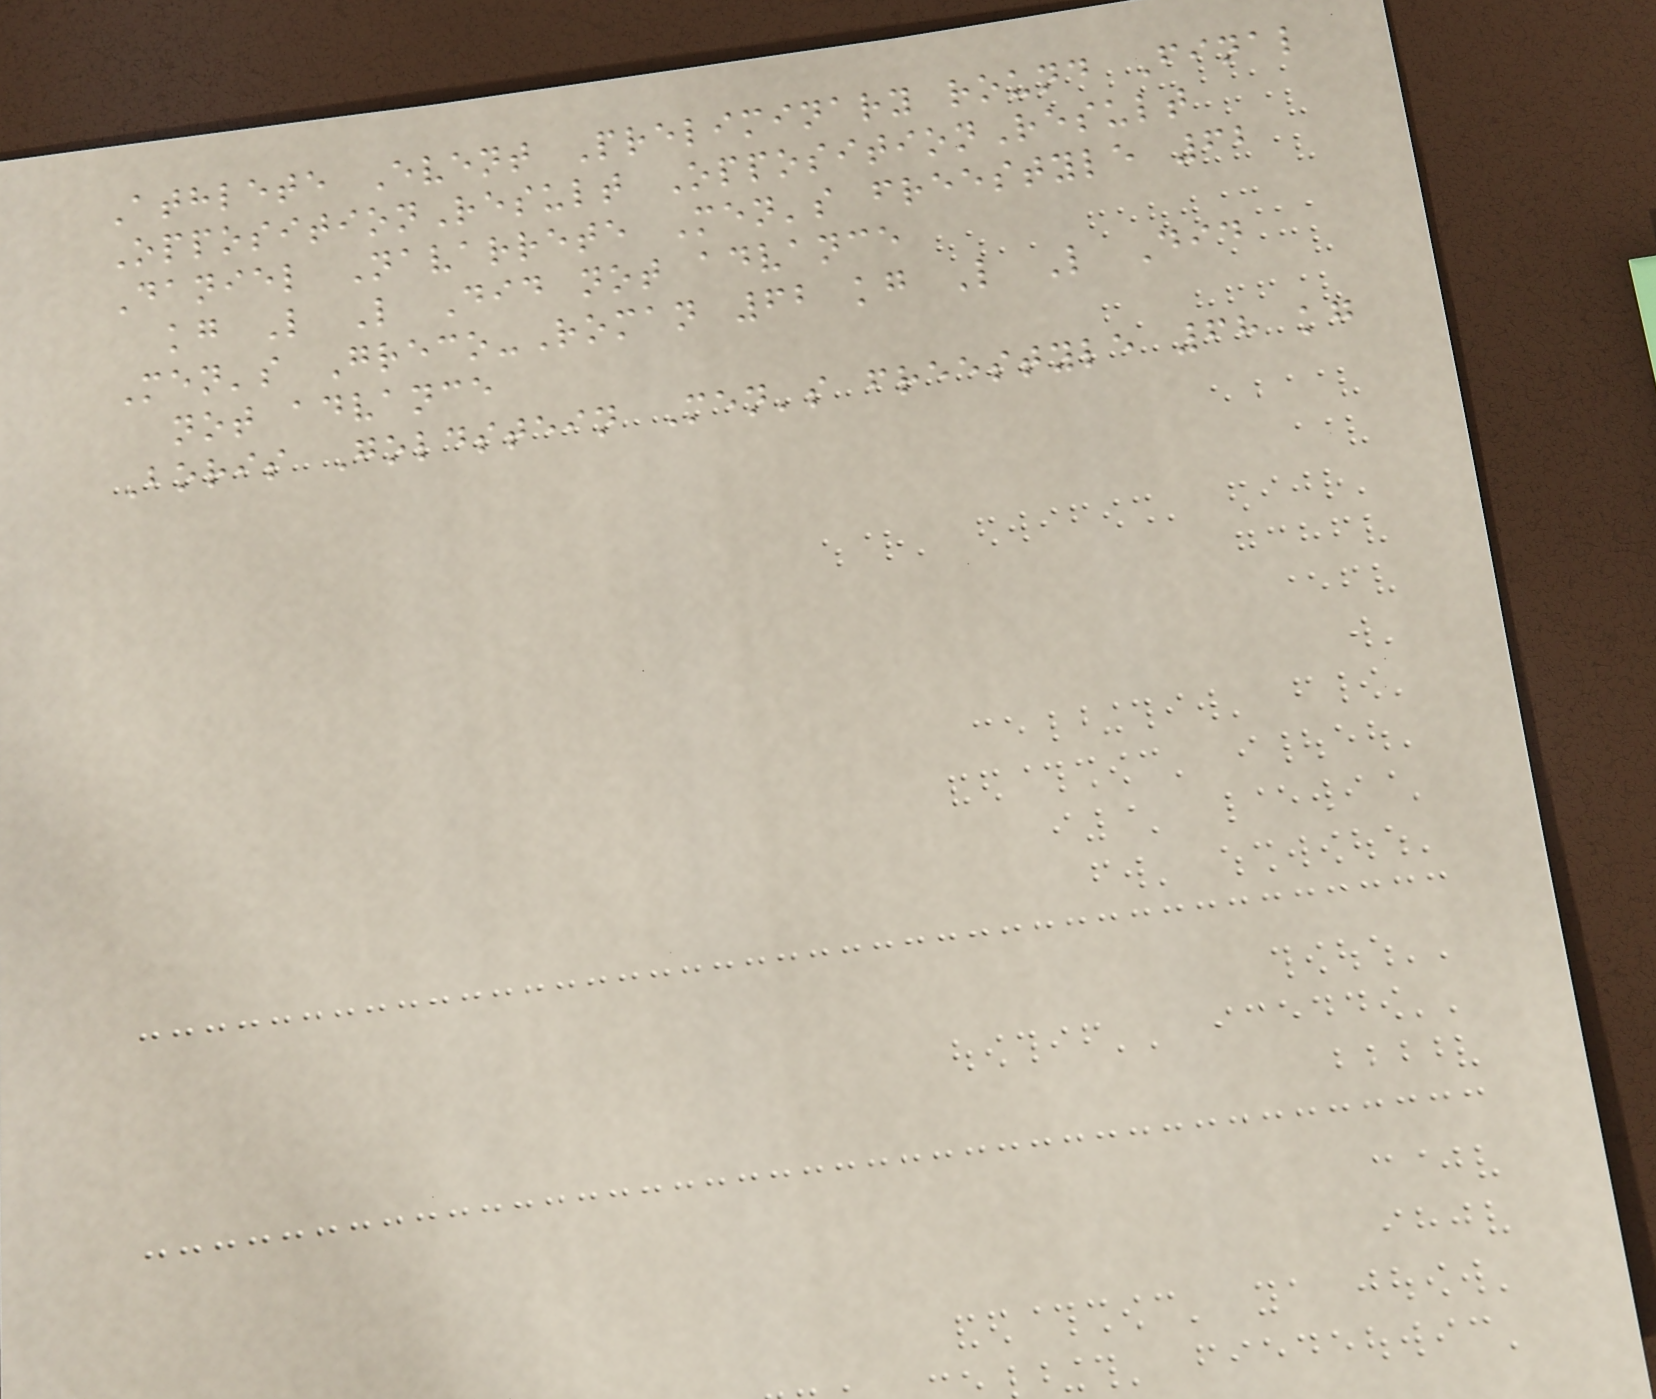Athlete Event Preliminary round Final
OppositionResult OppositionResult
Daniel Navarrete Men's freestyle 62
kg L L Did not advance
Men's Greco-Roman 62 kg L L Did
not advance
Boris Goldstein Men's freestyle 68 kg
